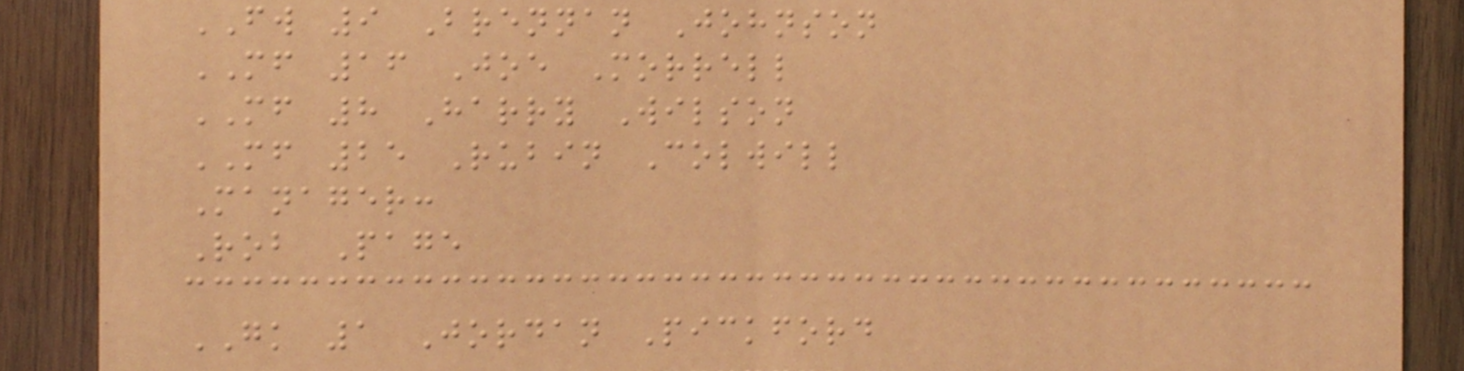FW 9 Brennan Johnson
MF 16 Joe Morrell
MF 8 Harry Wilson
MF 25 Rubin Colwill
Manager:
Rob Page
GK 1 Jordan Pickford
